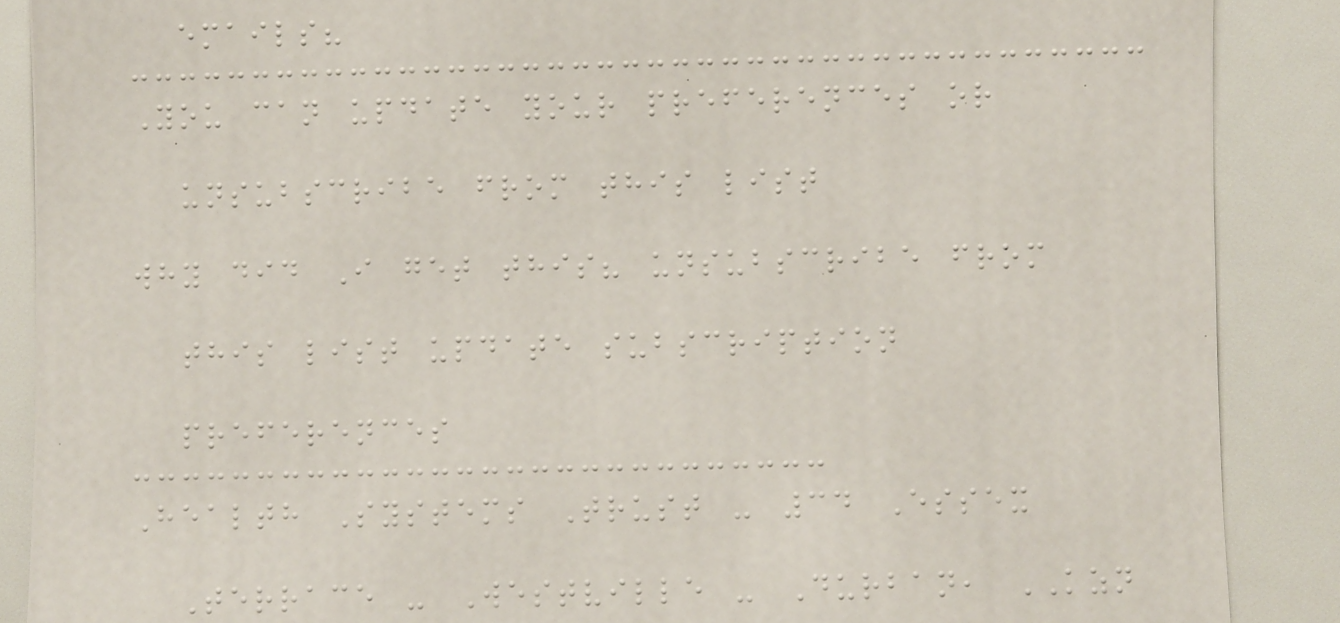emails?
You can update your preferences or
unsubscribe from this list
why did I get this? unsubscribe from
this list update subscription
preferences
Health Systems Trust - 34 Essex
Terrace - Westville - Durban, KZN
